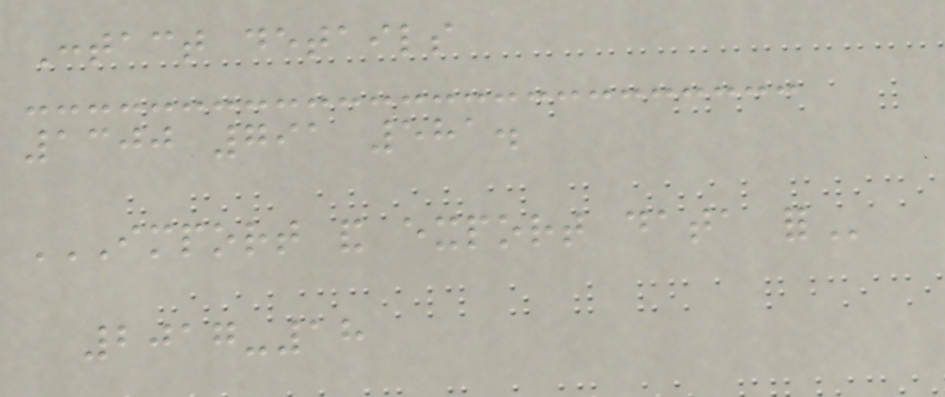Contact details
1300 791 581.
IMPORT AND EXPORT DATA FOR
2017-18
